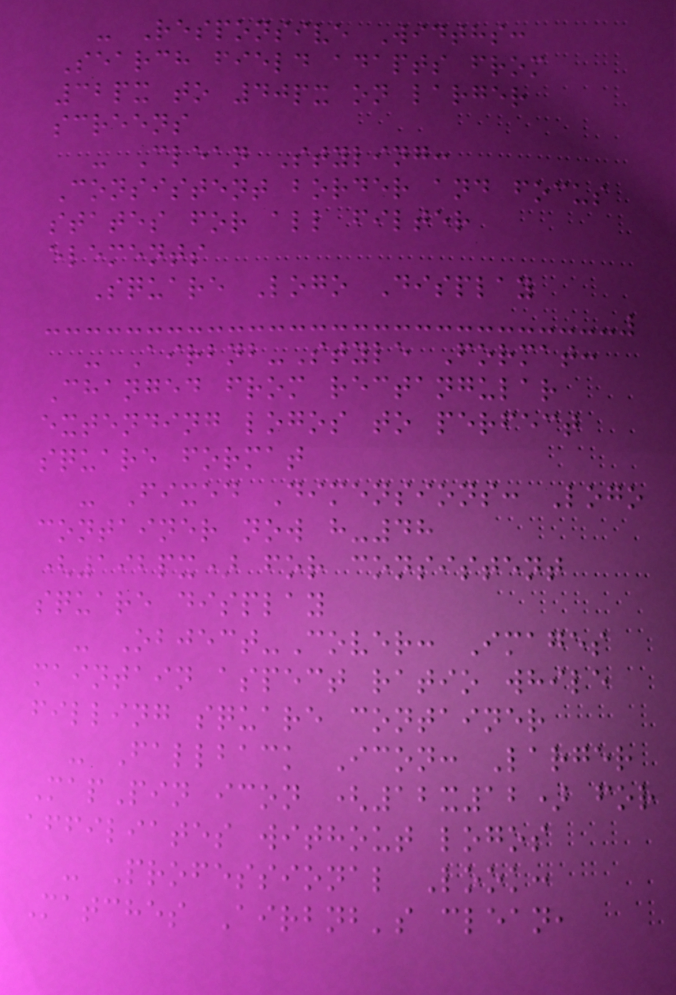- Responsive Widths:
Search field adapts from
32px to 40px on larger
screens
- Clean Styling:
Consistent border and focus
states for all filter
elements
Square Logo Display
- Airbnb-Style Format:
Changed from rectangular
extending logos to perfect
square format
- Fixed Dimensions: Logo
container now h-48
(192px) for consistent
square display
- Object-Cover: Images
maintain aspect ratio while
filling square container
- Fallback Icon: Larger
MapPin icon (12x12) for
affiliates without logos
- Professional Look:
Matches Airbnb's clean,
